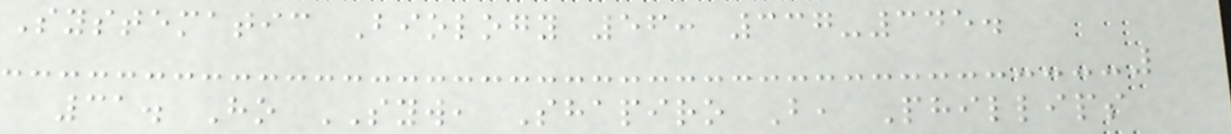Systematic Biology 56: 337-345.
31. Ho SYW, Shapiro B, Phillips
